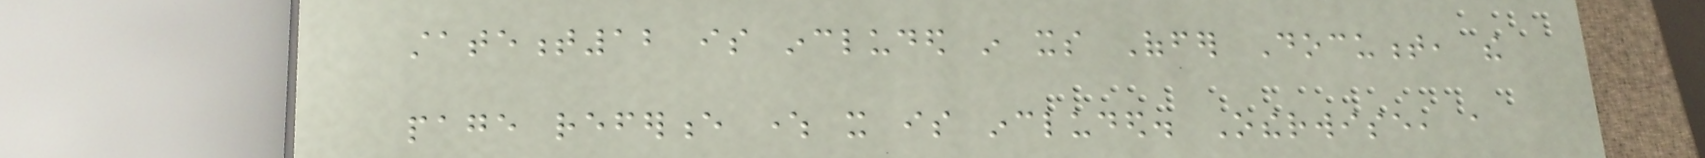statement12 is included in its Offer Document, the
page reference where it is included. Otherwise, a
